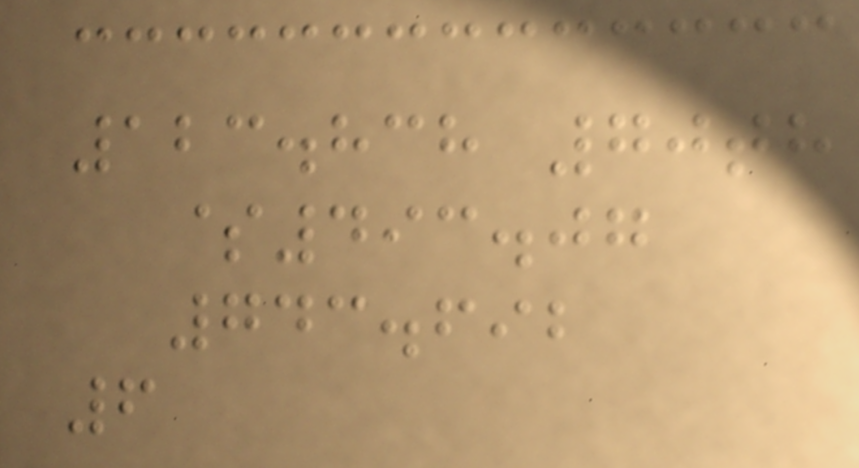123.838 70th
$493.07
743.692
6
